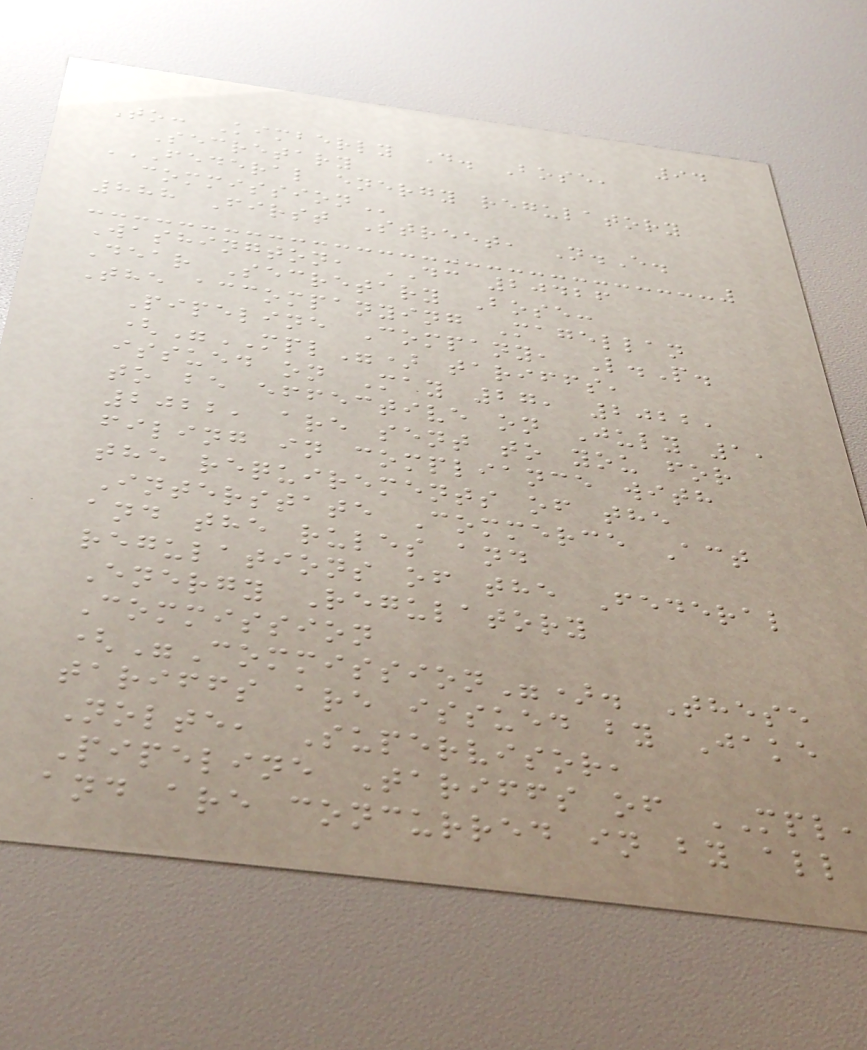94
To: Kimberly D. Bose,
Secretary
FEDERAL ENERGY REGULATORY
COMMISSION
888 First Street, N.E.
Washington, DC 20426
Dear Secretary Bose:
The accompanying Magellan
Pipeline Company, L.P.
("MPL") tariffs,
issued on May 27, 2022,
to be effective on July 1,
2022, are sent to you for
filing in compliance with
the requirements of the
Interstate Commerce Act
and the rules and
regulations of the Federal
Energy Regulatory
Commission
("Commission"). These
tariffs are issued by Jake
Nolte, Supervisor,
Pipeline Tariffs of MPL,
and are concurred in by all
